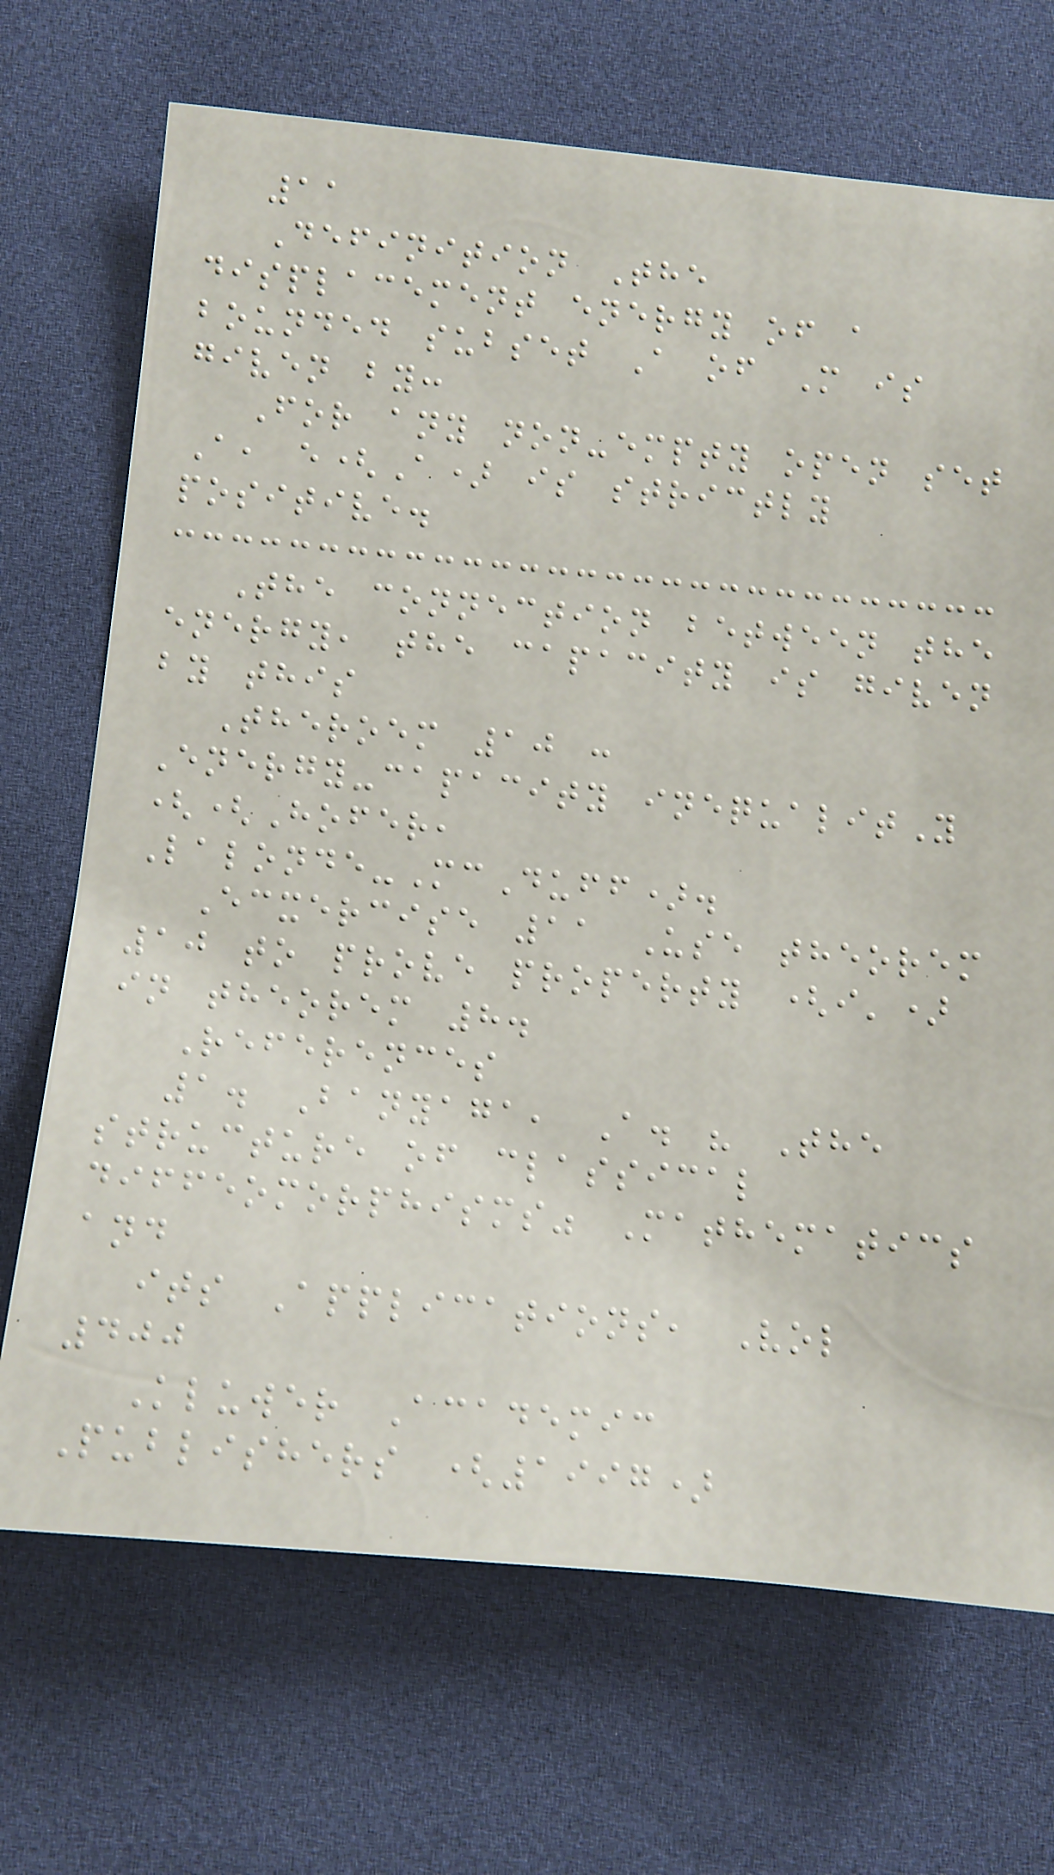11
Definition The
displacement energy of a
bounded subset A of M is
given by:
For any non-empty open set
A, e(A) is strictly
positive.
The connection between the
energy, the capacity is given
by this
Theroem 10 :
Energy-capacity inequalitY
((Hofer,
Lalonde-McDuff).
Ecxercise 11 Use theorem
10 to prove property (i')
in theorem 8.
References
1. Banyaga, A. " The
structure of classical
diffeomorphisms" Mathematics
and
its Applications, Vol
400
Kluwer Academic
Publishers (1997)
